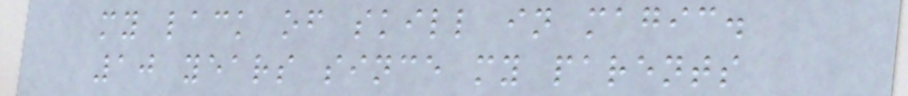my lack of skill in magic.
10 years since my parents
